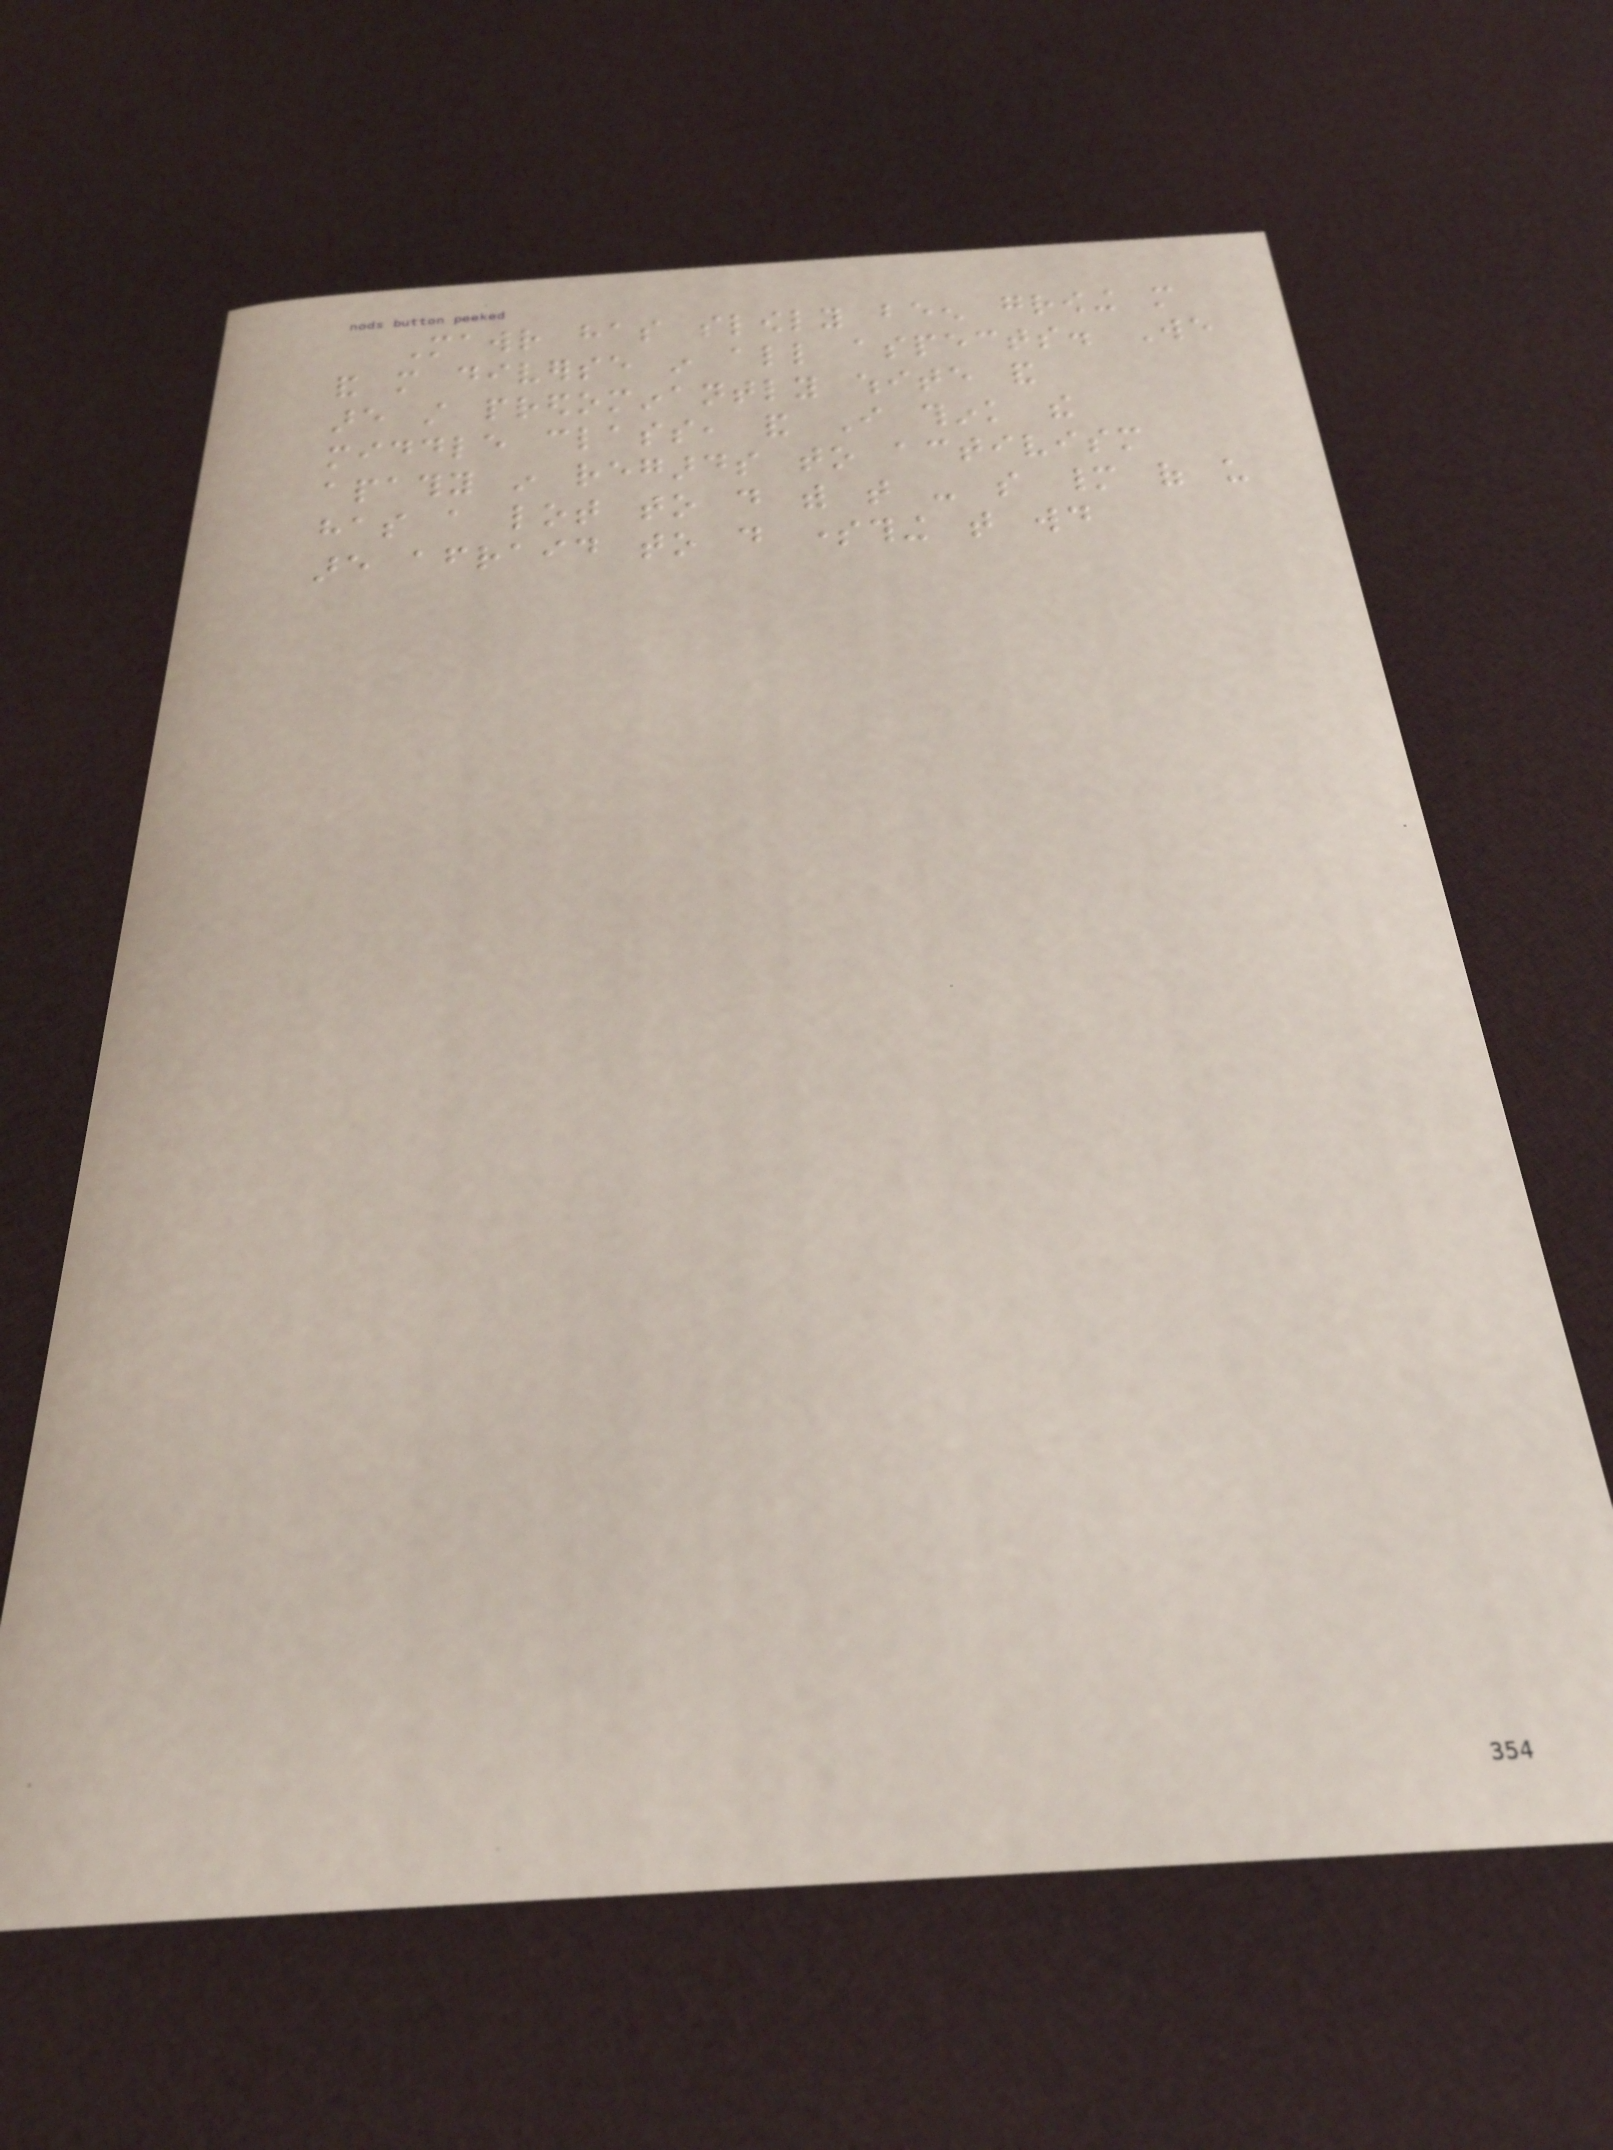Mawr has slowly been growing more
and more diverse in all aspects. We
are still predominantly white and
middle class, and I think the
apathy in regards to activism
has a lot to do with that - so many of us
are afraid to do something that would
